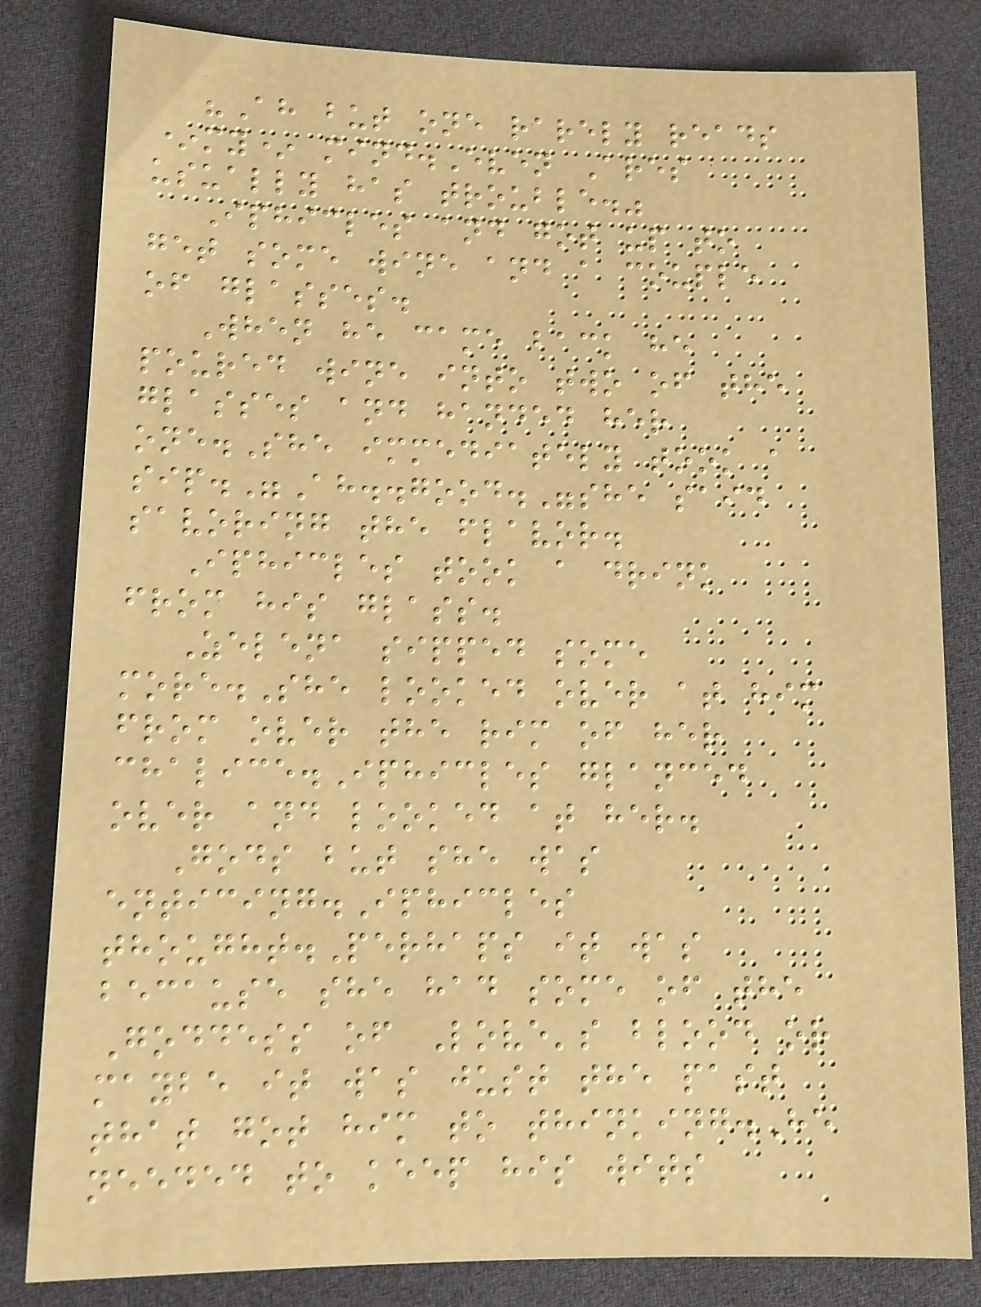"Ah but one rarely reads
*my* mind.Even Ares
usually has trouble."
Iphicles and got up to
get some wine and a couple
of glasses.
When he came back he
poured wine into two of the
glasses and handed her
one.She immediately took a
sip."Ah..good."she said
savoring the flavor.
Iphicles took a drink
from his glass.
Zelena sipped some
more.She looked over at him
from over the rim of her
chalice.Iphicles glanced
over and looked at her.
Gods but she was
enticing.Iphicles
thought.Perhaps it was
because she had some of the
Goddess of Love's blood or
maybe it was just the past
that got him to thinking.He
needed to keep his wits
